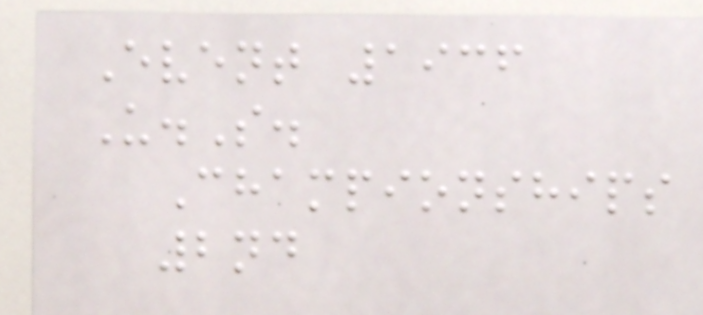Event 1936
U.S.
Championships
2nd
